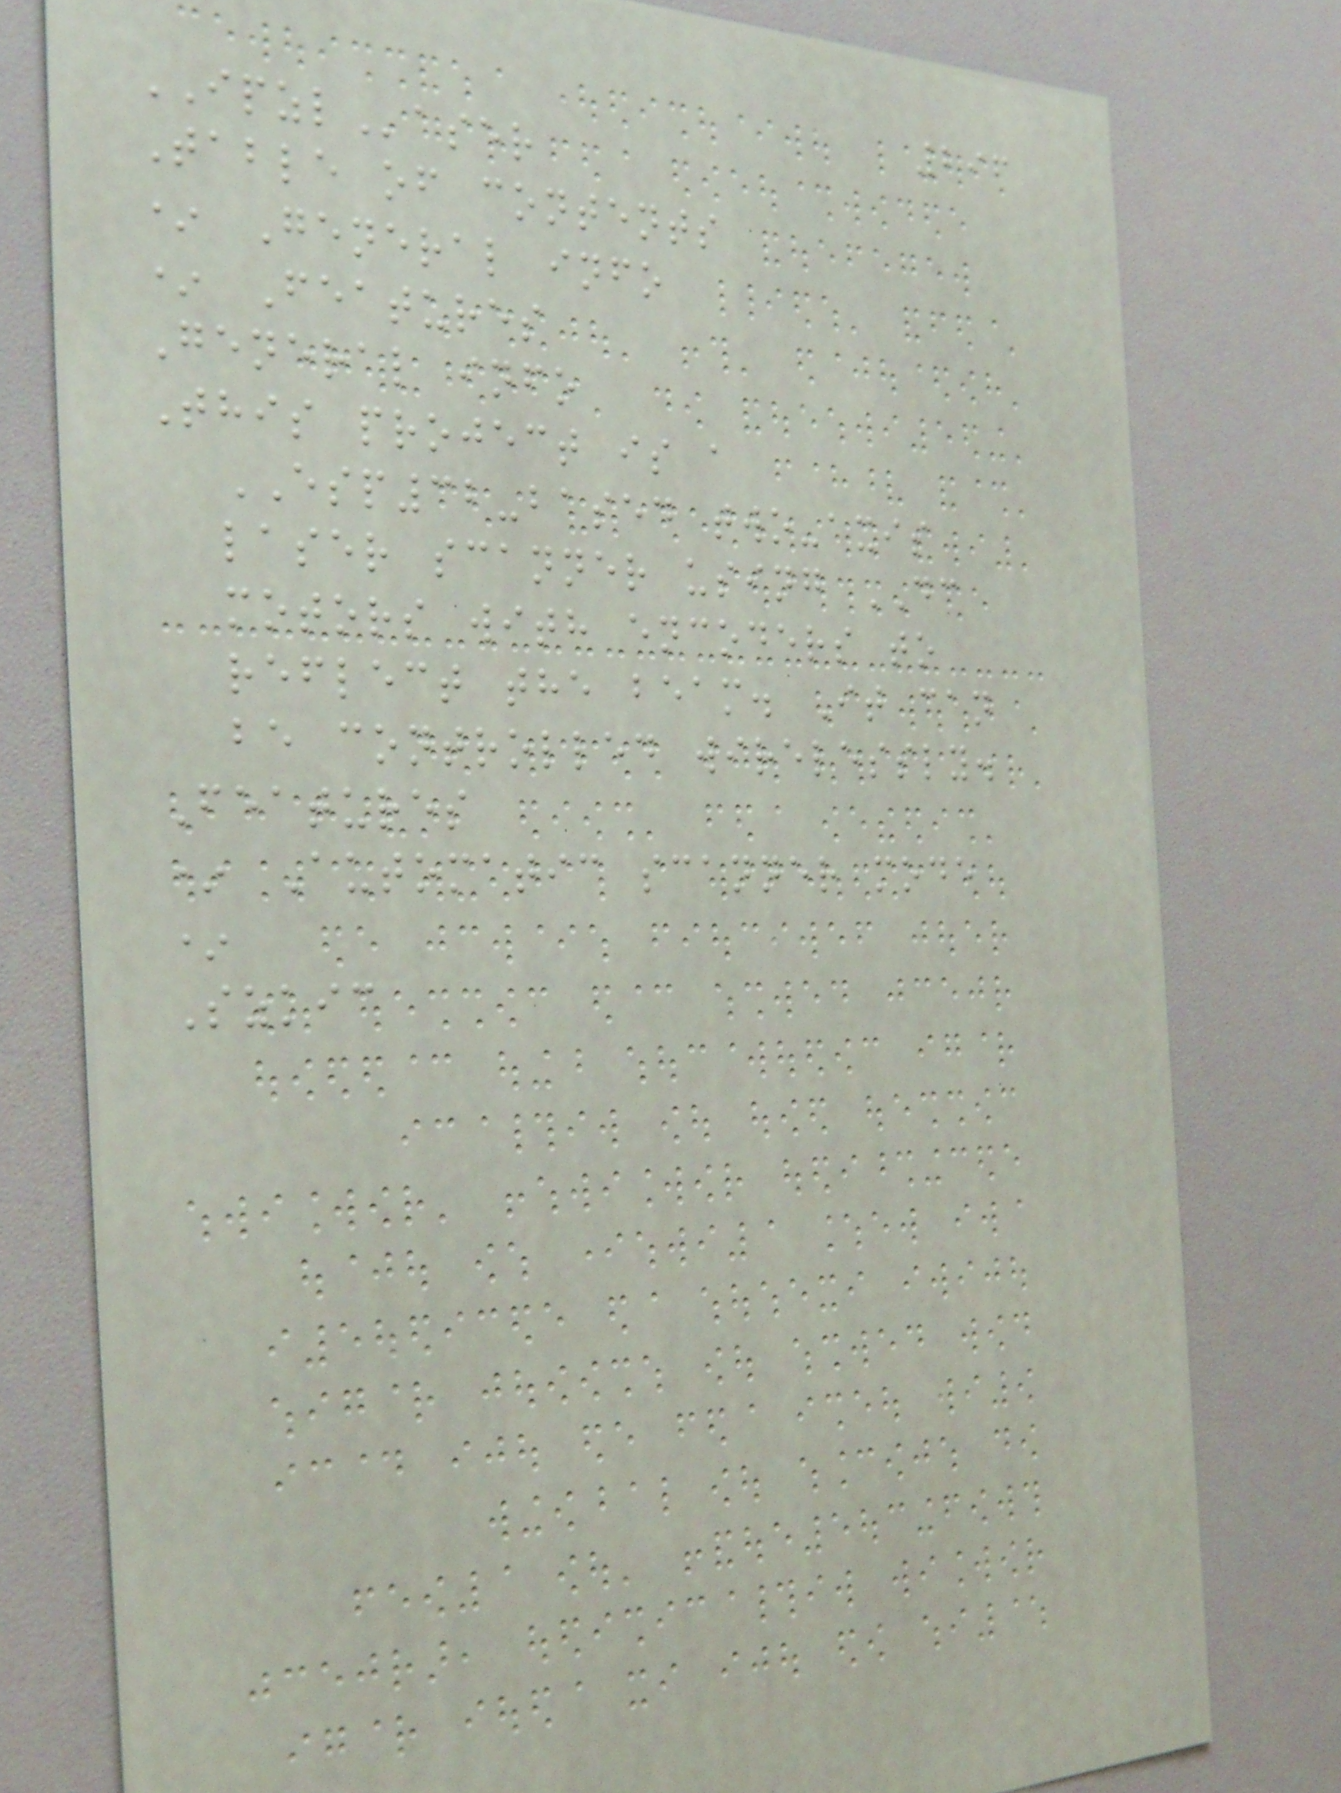296
IPZLaser
Table of contents
* General info
* Features
General info
This project is a
ESP32-based two-axis
laser scanner using DC
motors with encoders to
reflect the beam. It can
be controlled wirelessly.
Features
* Automatic scanner mode
*
Szkic
